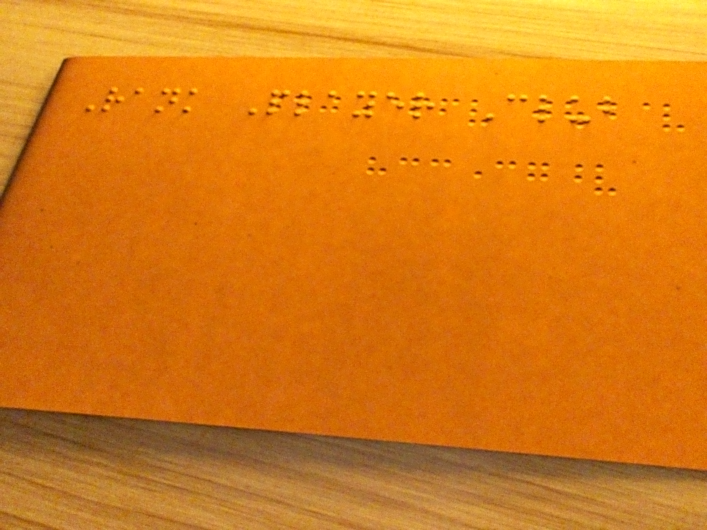Rank Player Club
